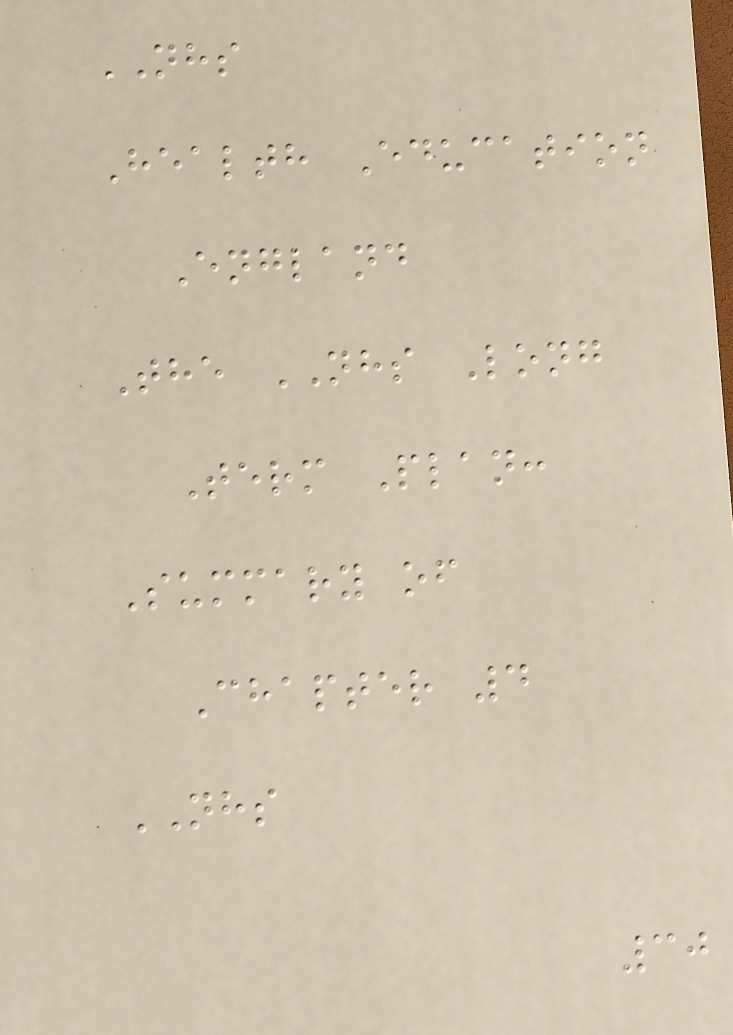NHS
Health Education
England
The NHS Long
Term Plan:
Summary of
Chapter 4
NHS
30
